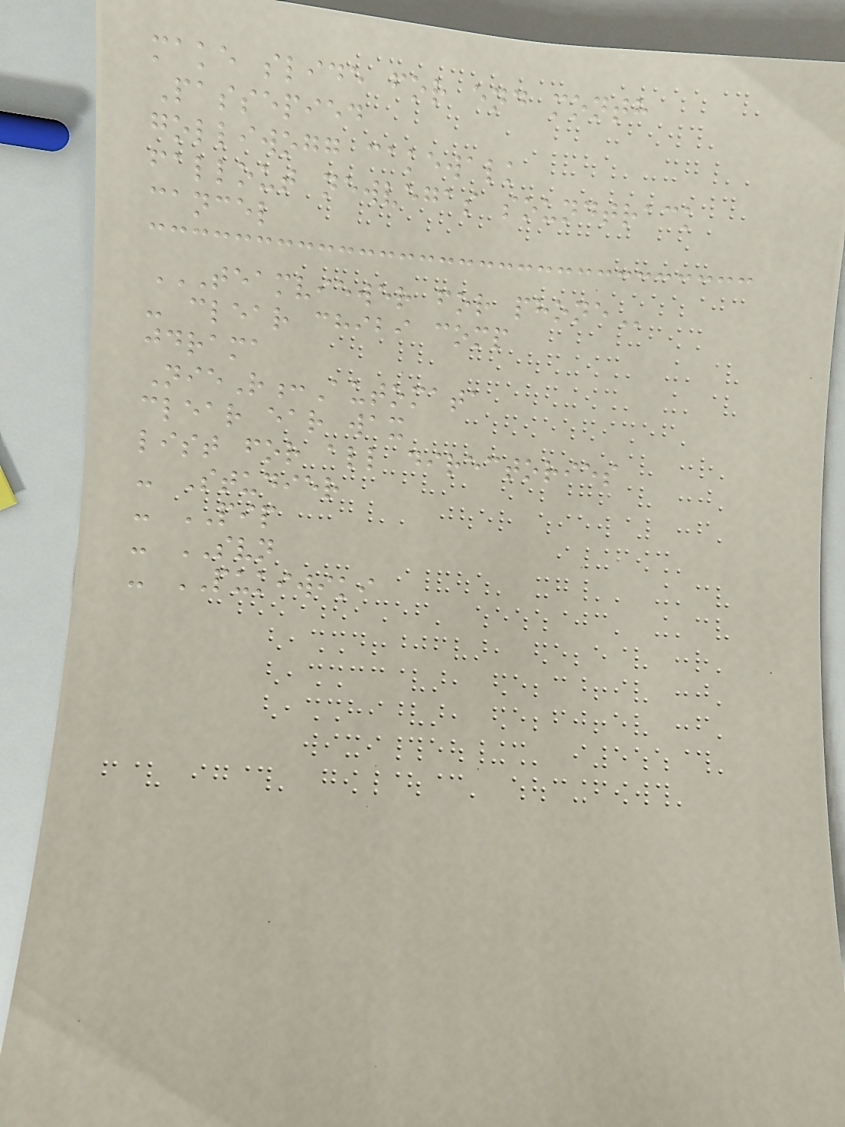make slide for end month
Passepied
golliwogg cakewalk
fallout newvegas soundtrack
cancel
TEAMVIEWER FOR PHONE
- clear chibi comp
jdrama
NieR:Automata
clear ear wax
list for all directories
- Studier
- PIP
- SVN
- PUKIWIKI
